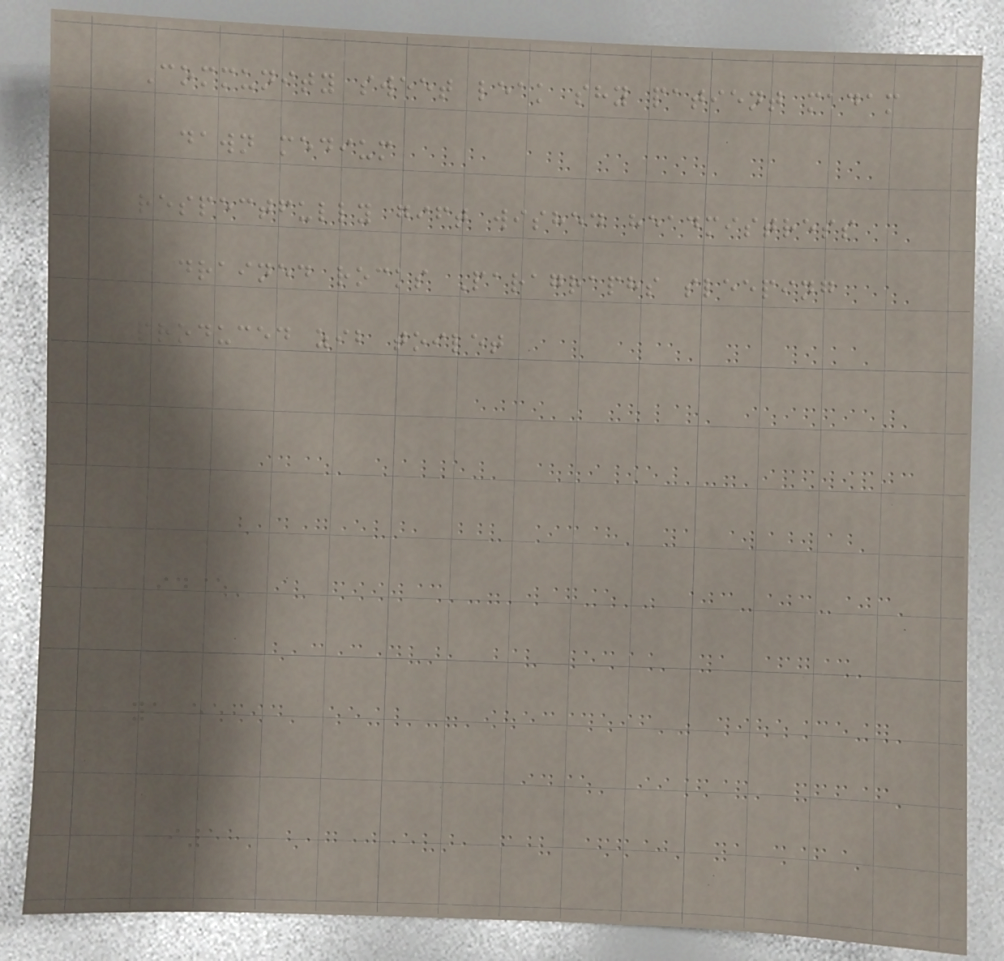Community sweet leak shy patient madam
dawn medium
respectfully gift wished headmistress
drained rocks Paragraphs sleeping
produced zib toilet
